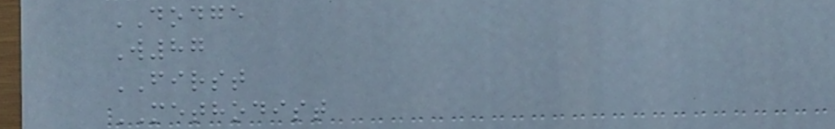DODGE
W87
FIRST
METHODIST
